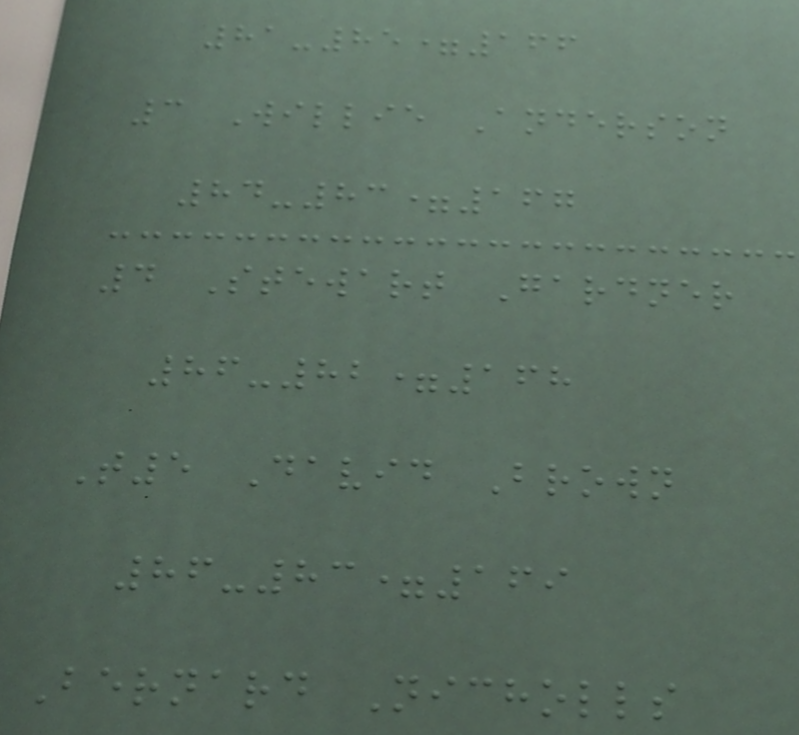81-85=166
3 Willie Anderson
84-83=167
4 Stewart Gardner
86-82=168
T5 David Brown
86-83=169
Bernard Nicholls
